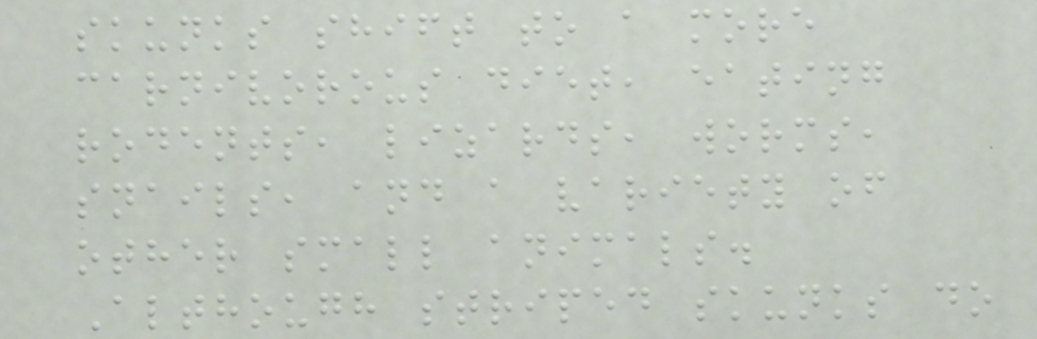skunks shift to a more
carnivorous diet, eating
rodents, lizards, worms,
snails, and a variety of
other small animals.
Although striped skunks do
